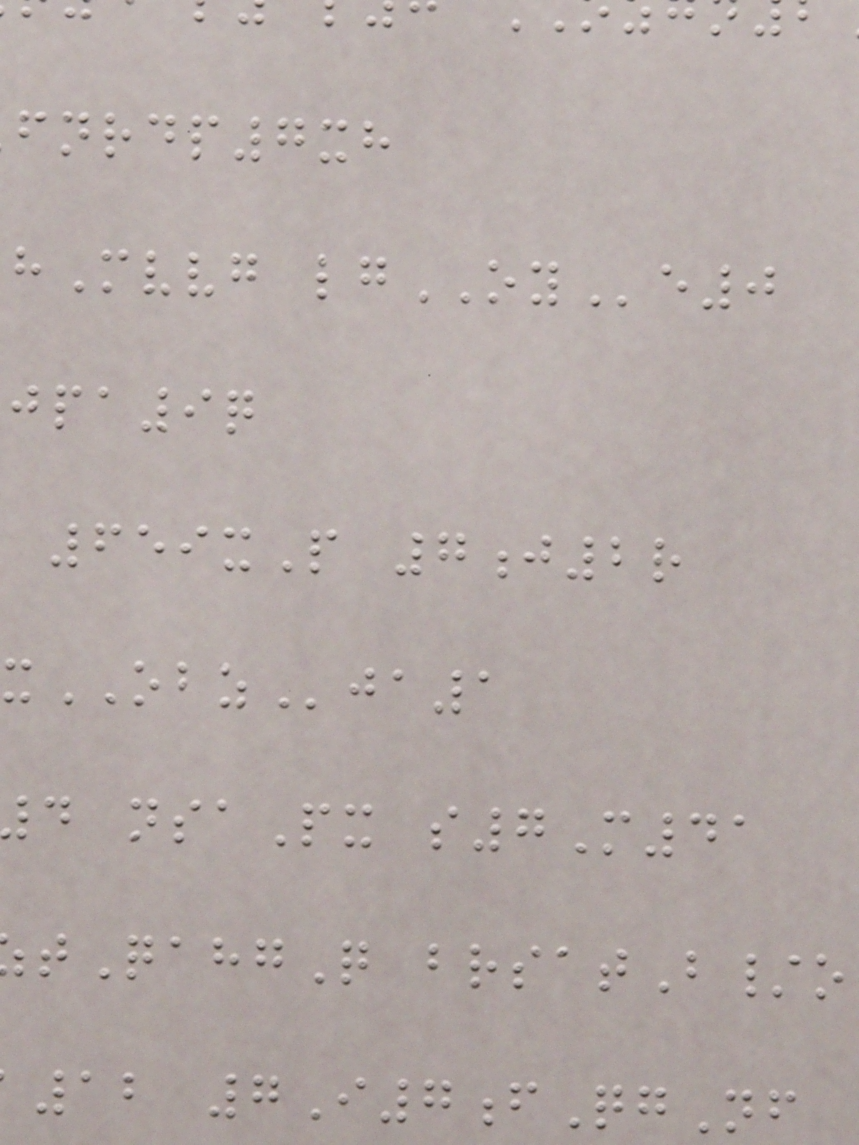fnrdp7xh
hMvvg lgOYe0
pa9q
659xP 7j2r
xOBZja1
d nsaPx s7M41
tQahgQ brsatB/o
12 7I7fQgNf
